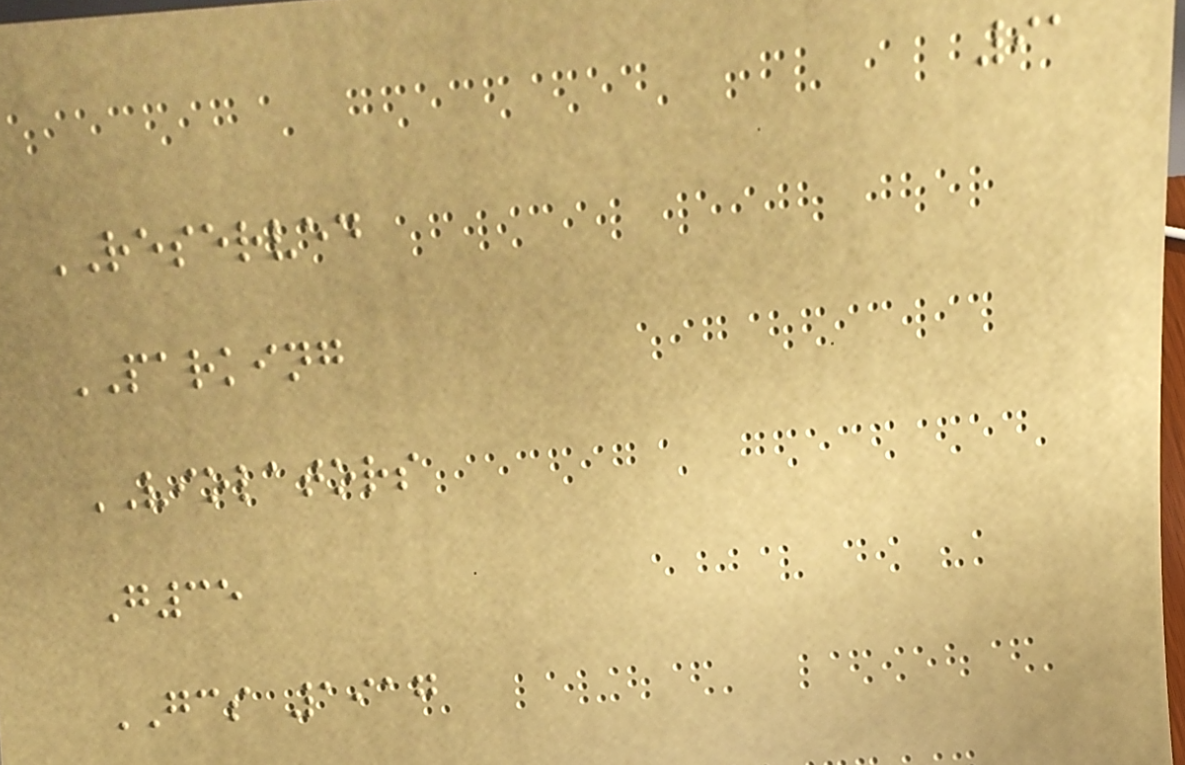91
RESERVED
PARKING
VIOLATORS
G35
GCS 1917
